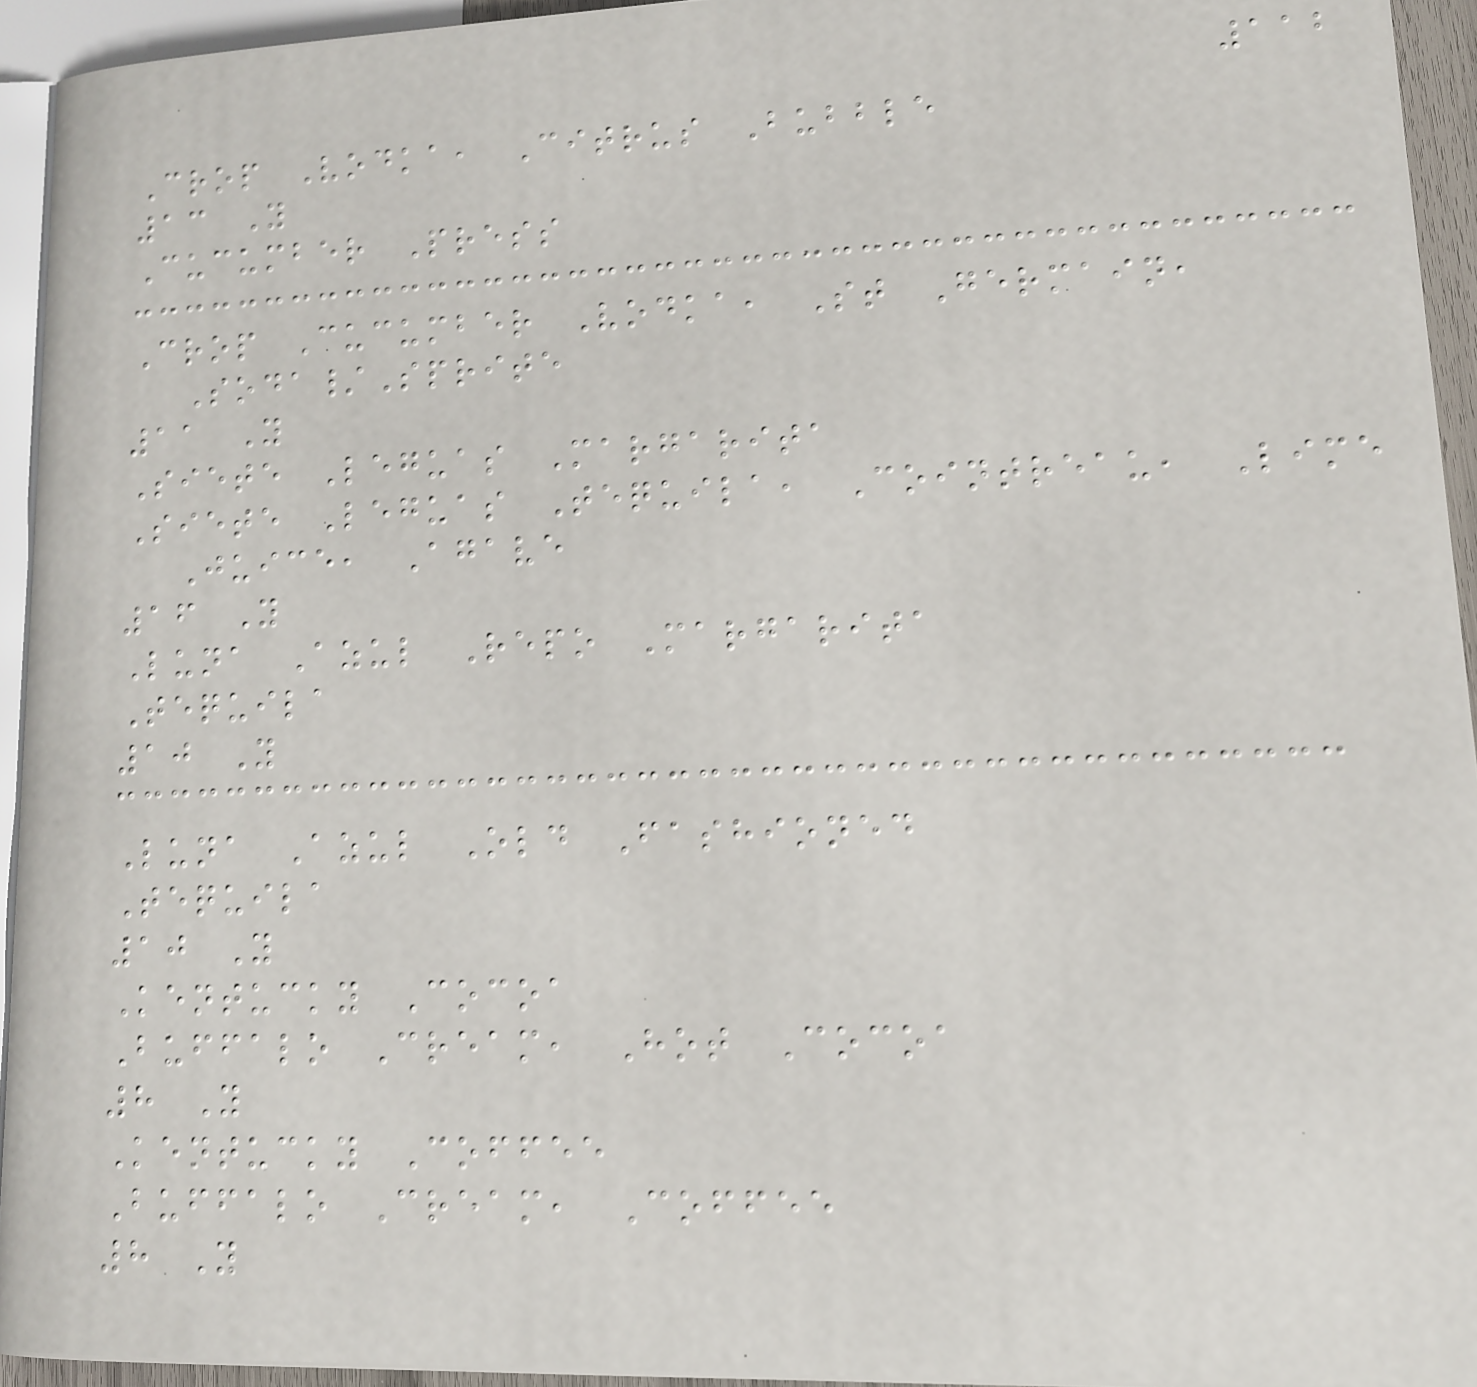112
Crop Vodka, Citrus Bubble
13 Y
Cucumber Press
Crop Cucumber Vodka, St Germain,
Soda/Sprite
11 Y
Siete Leguas Margarita
Siete Leguas Tequila, Cointreau, Lime
Juice, Agave
16 Y
Luna Azul Repo Margarita
Tequila
10 Y
Luna Azul Old Fashioned
Tequila
10 Y
Kentucky Cocoa
Buffalo Cream, Hot Cocoa
8 Y
Kentucky Coffee
Buffalo Cream, Coffee
8 Y
